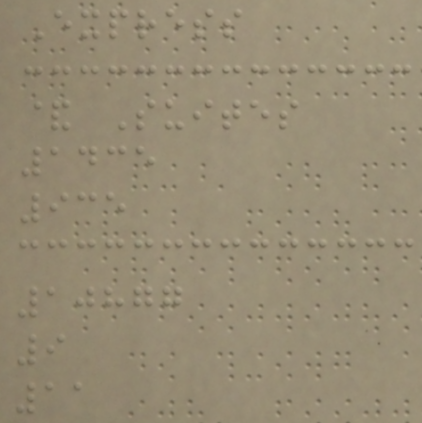Express
& Suites
1435
935
10877
9
11
